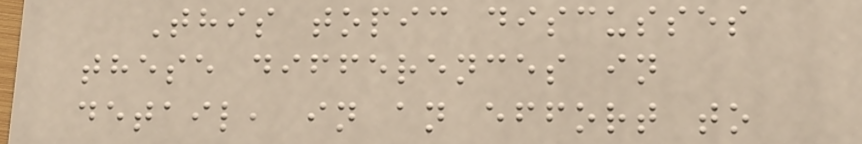This topic discusses
these differences in
detail, in an effort to
